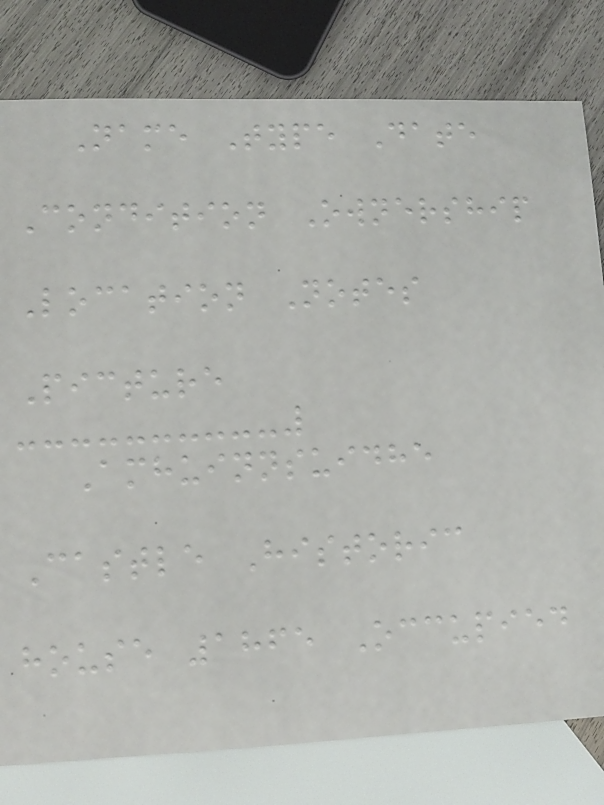Name Type Date
Condition Ownership
Location Notes
Picture
Amhuinnsuidhe
Castle Historic
house 1865 Occupied
